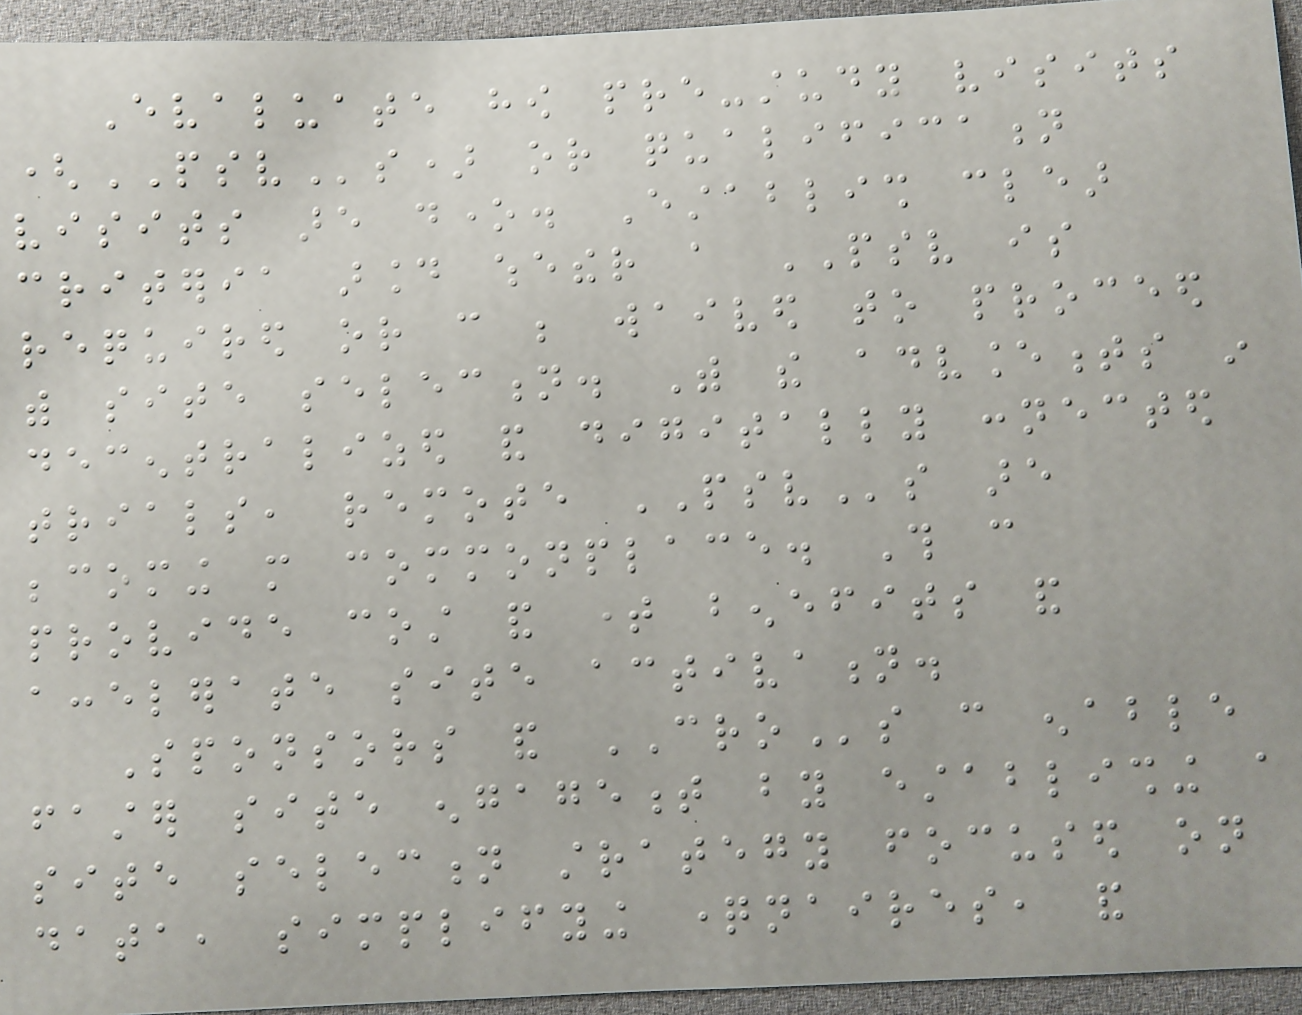Evaluate how pre-study visits
(PSVs) or qualification
visits are done. Establish clear
criteria around whether a PSV is
required or can be waived to proceed
with site selection. With the advancements in
decentralized and digitally connected
trials, remote PSVs are
becoming more commonplace. This can
provide cost and time benefits and
accelerate site activation.
Sponsors and CROs can enable
faster site engagement by establishing a
site selection strategy focused on
data, simplifying questionnaires, and
